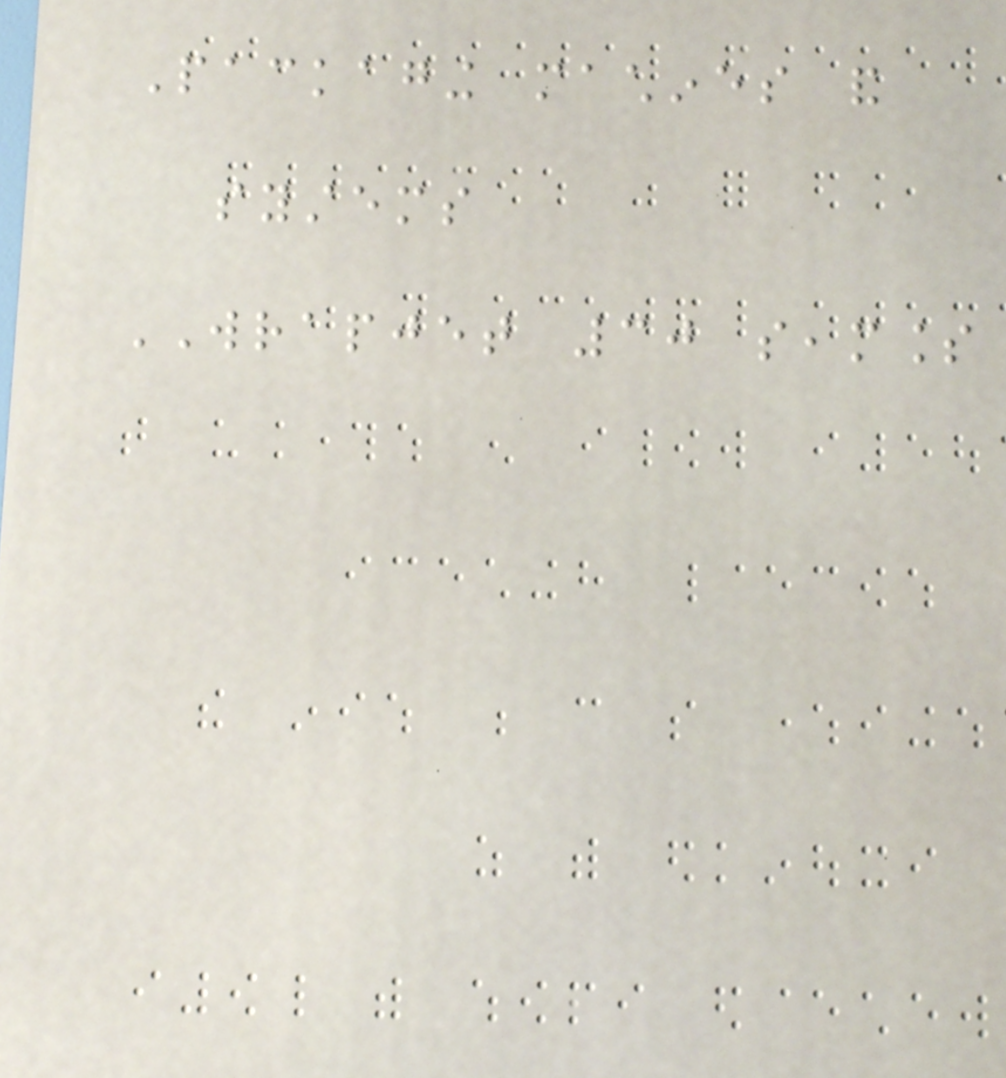Packaging machines and
systems
WRAPJET 30 seamless
